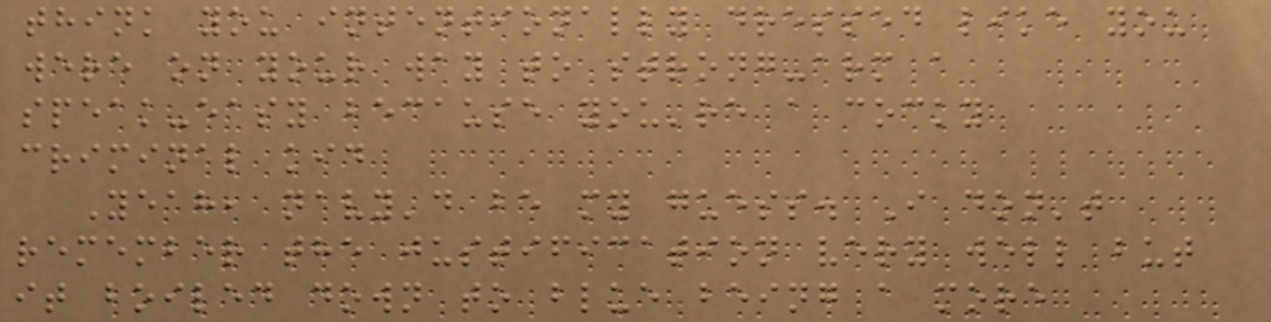think you intentionally dressed like you
were on your way to strong-arm a
speak-easy because you're a cocky
criminal kid
Yeah, navy'd be my guess. I don't
remember the justification very well but
it boiled down to blue being a more
